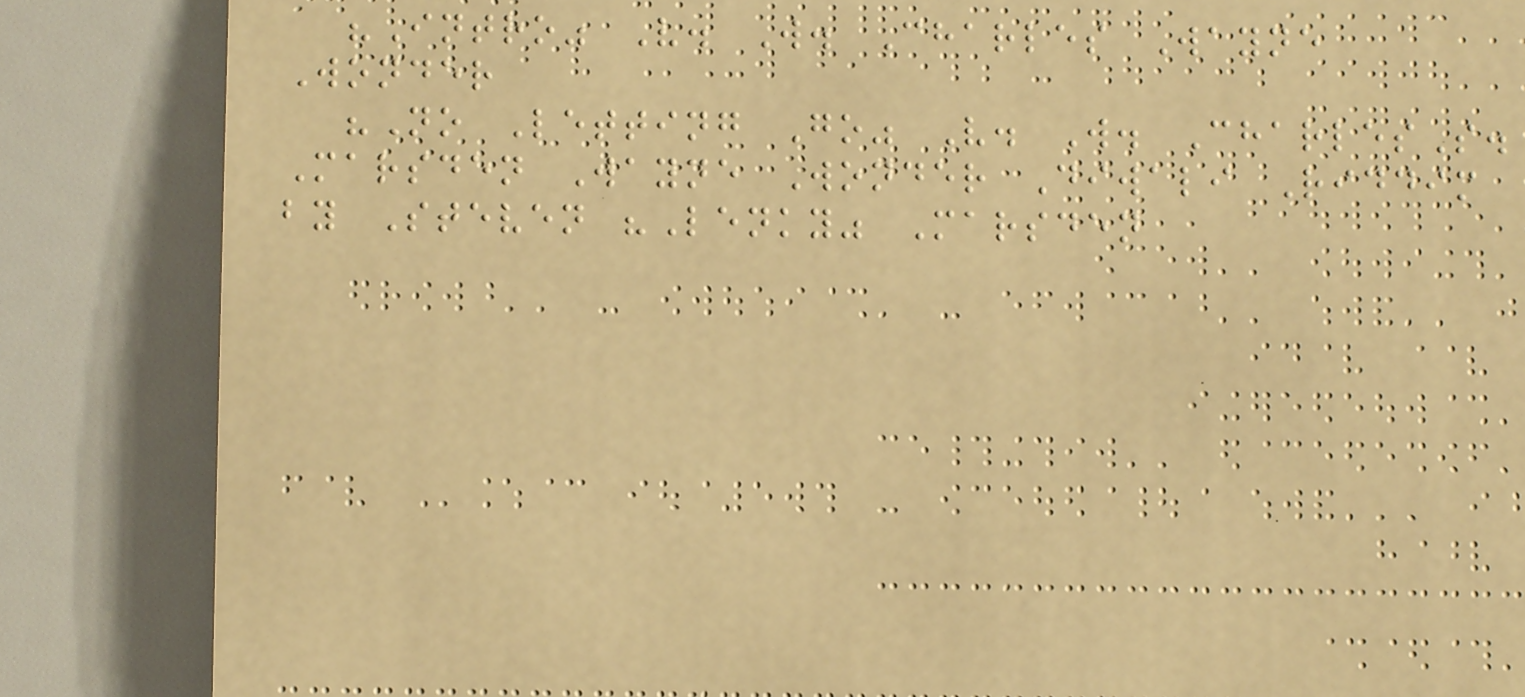"Intro" V. W. Charles Wayne
Wonder
"No Letting Go" V. W. CharlesS.
Marsden Wayne Wonder Diwali Riddim
by Steven "Lenky" Marsden
